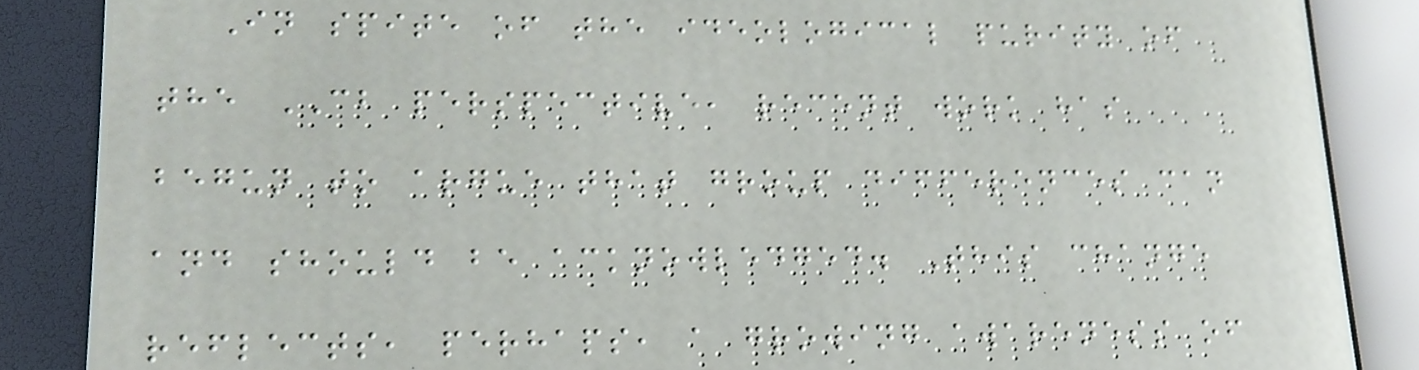In spite of the ideological purity of
the CB perspective, recent work has
begun to argue that group differences can
and should be acknowledged. This change
reflects, perhaps, a growing awareness of
